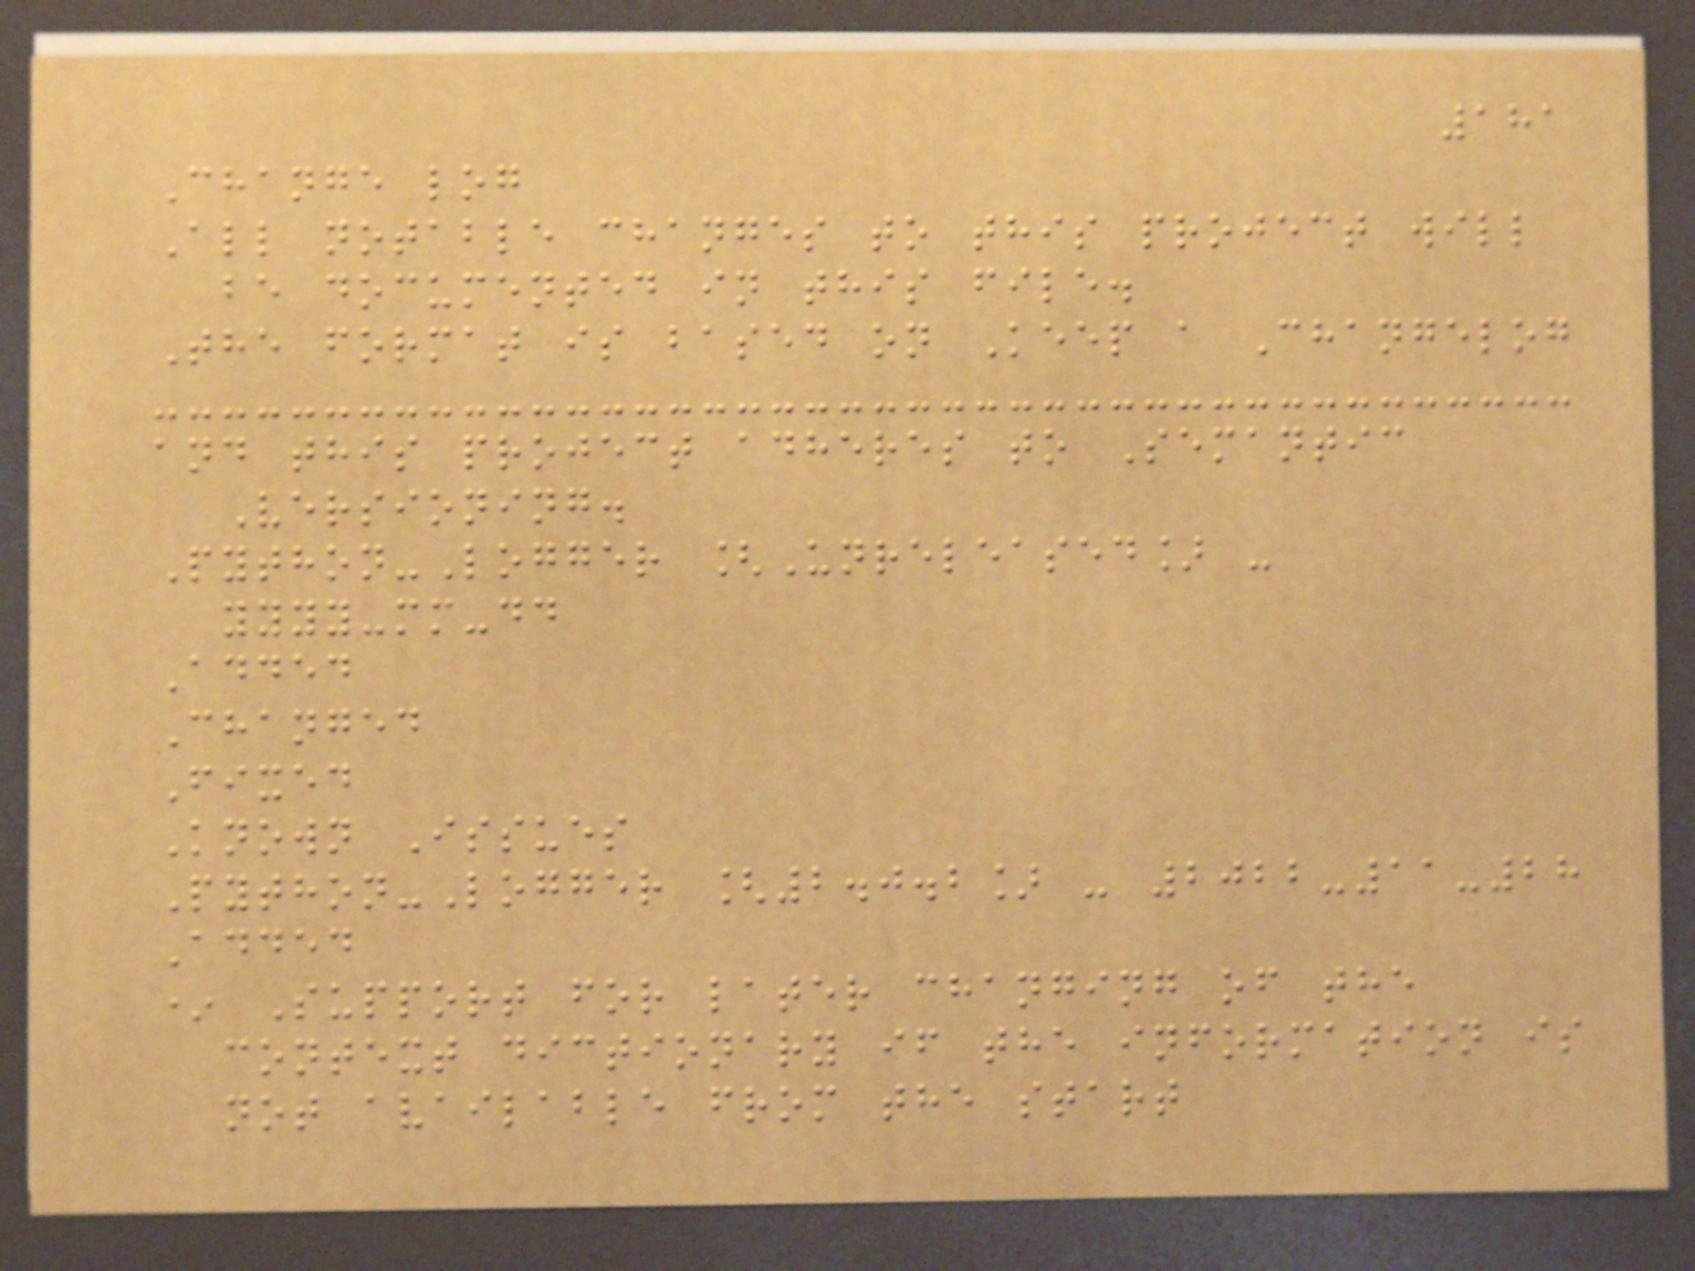181
Change log
All notable changes to this project will
be documented in this file.
The format is based on Keep a Changelog
and this project adheres to Semantic
Versioning.
Python-Logger [Unreleased] -
yyyy-mm-dd
Added
Changed
Fixed
Known Issues
Python-Logger [2.0.2] - 2022-11-28
Added
* Support for later changing of the
context dictionary if the information is
not available from the start
